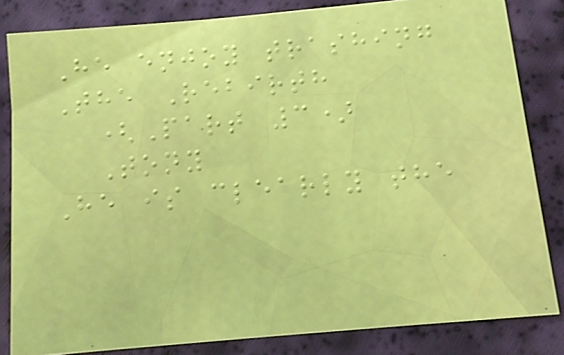He enjoy trashing
The Rebirth
(Part 3)
Tony
He is clearly the
